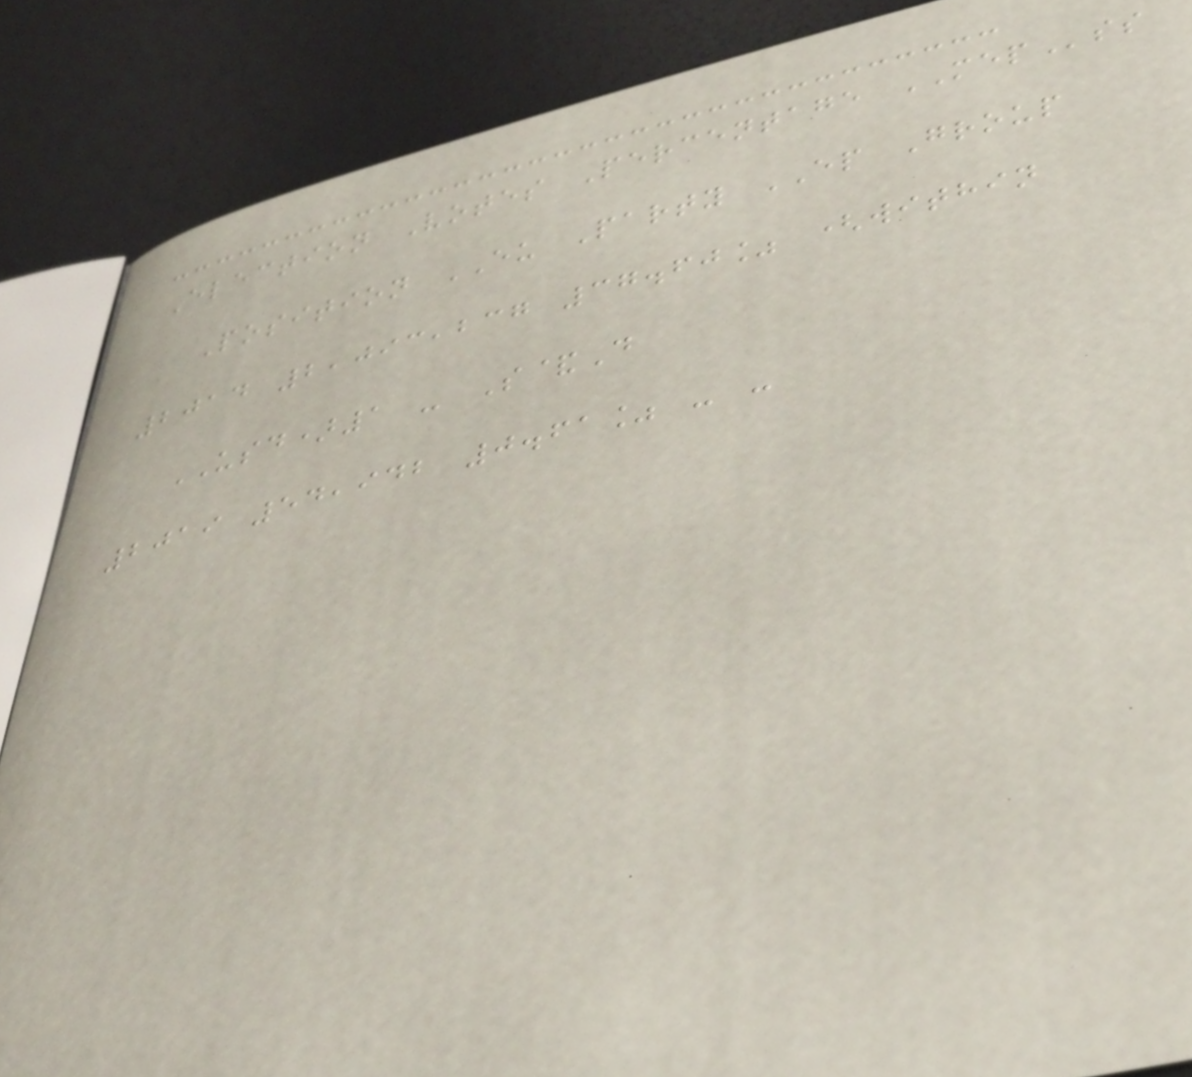Election Votes Percentage MEPss
Position EU Party EP Group
2014 2,093,237 37.60% (within
USD)1 - S&D
2019 54,942 0.61% - -
